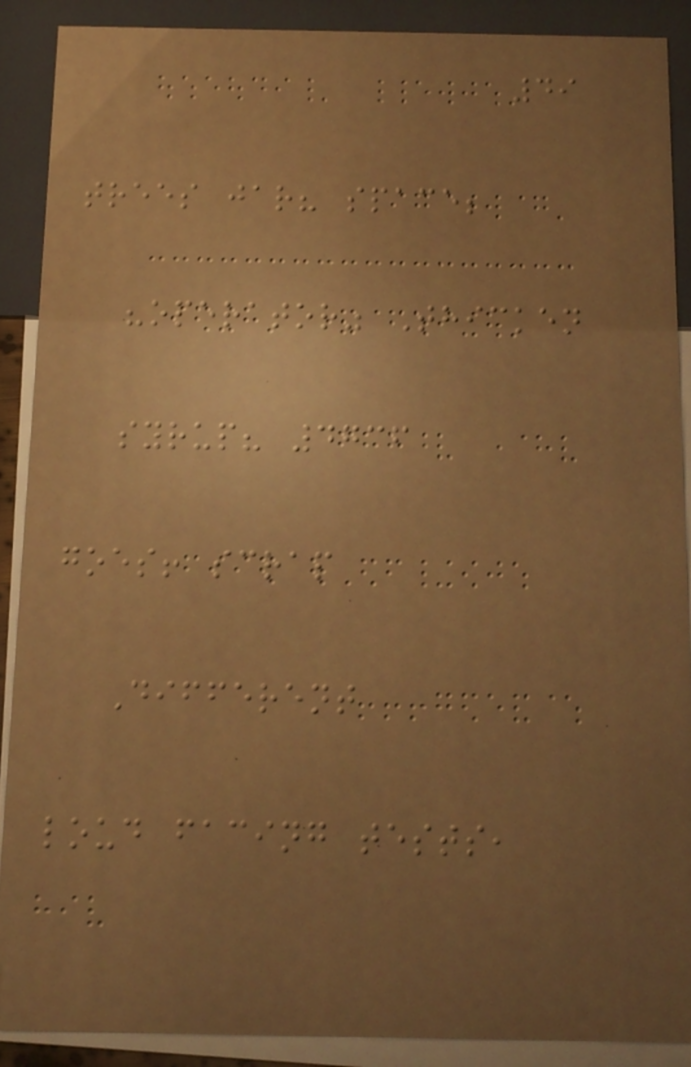49
trees jar? space;
"operator" Thicken
syrup? 4736
goes! scrap
Different
loud facing tests,
